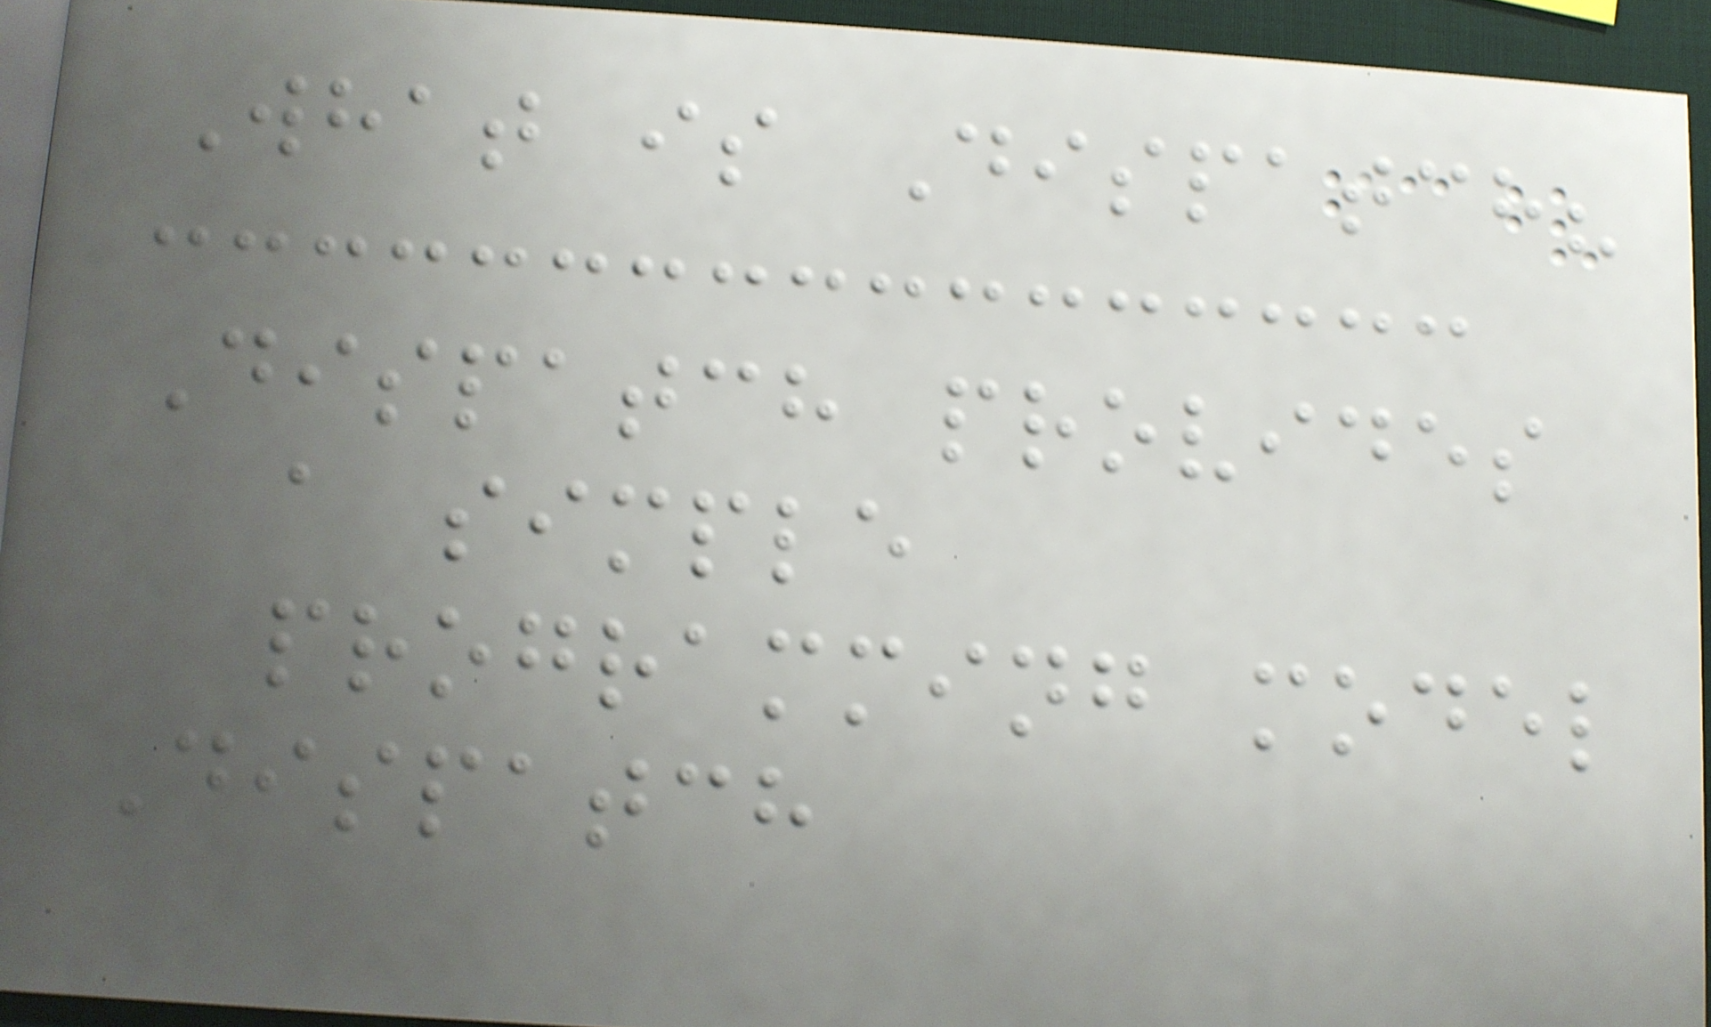What is Dispatch?
Dispatch provides
a simple
programming model
Dispatch
